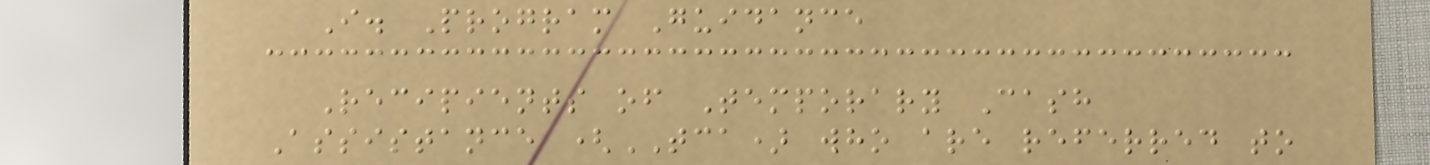I. Program Guidance
Recipients of Temporary Cash
Assistance (TCA) who are referred to
